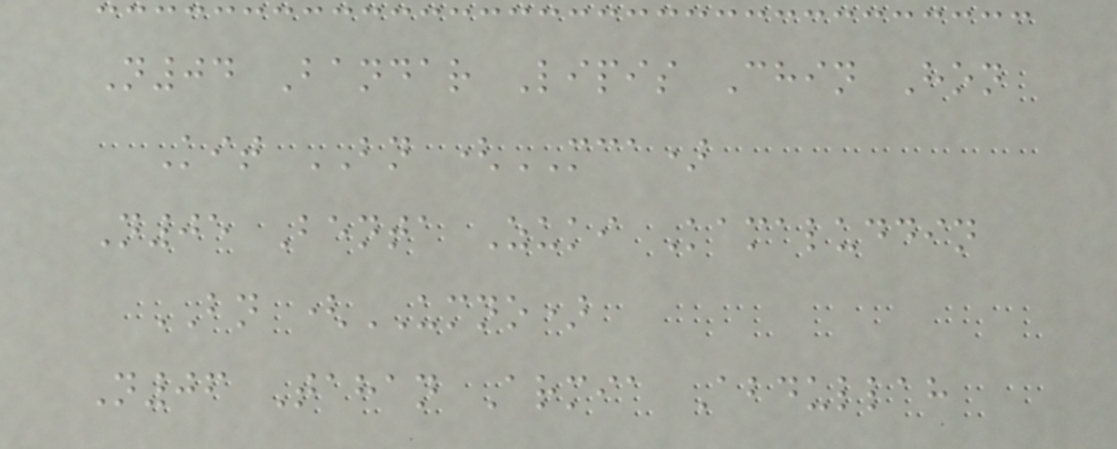N04 Bandar Lipis Chin Hon
Kit BN (MCA)
N05 Benta Zuki Kamaluddin
BN (UMNO)
N06 Tahan Armia Abdullah
